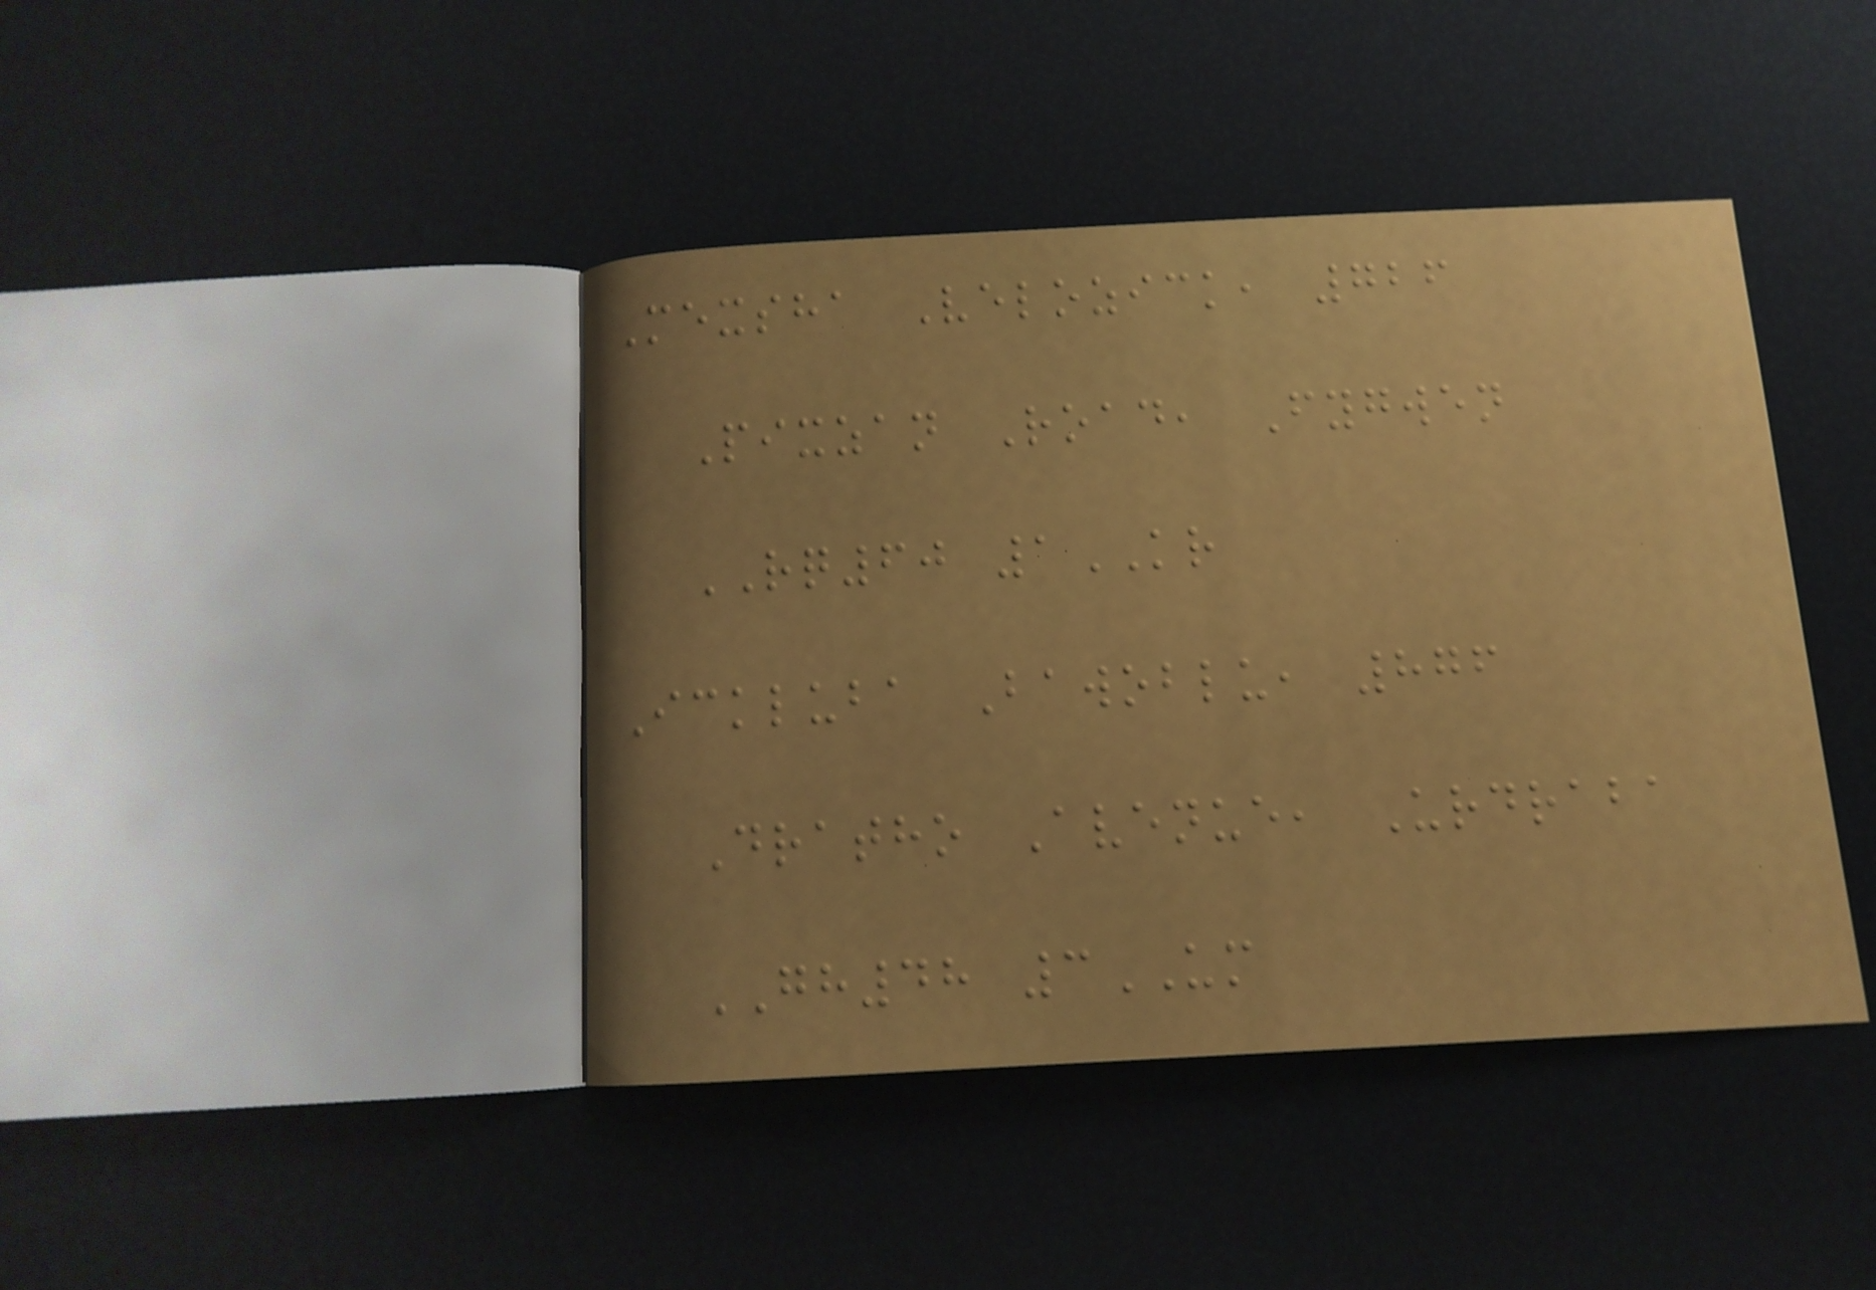Mexsha Velozick, 726
Pixzan Road, Fygwen
RQ60 1KR
Ickluba Bawoblu, 876
Dratho Avenue, Urdraba
GH48 3UM
